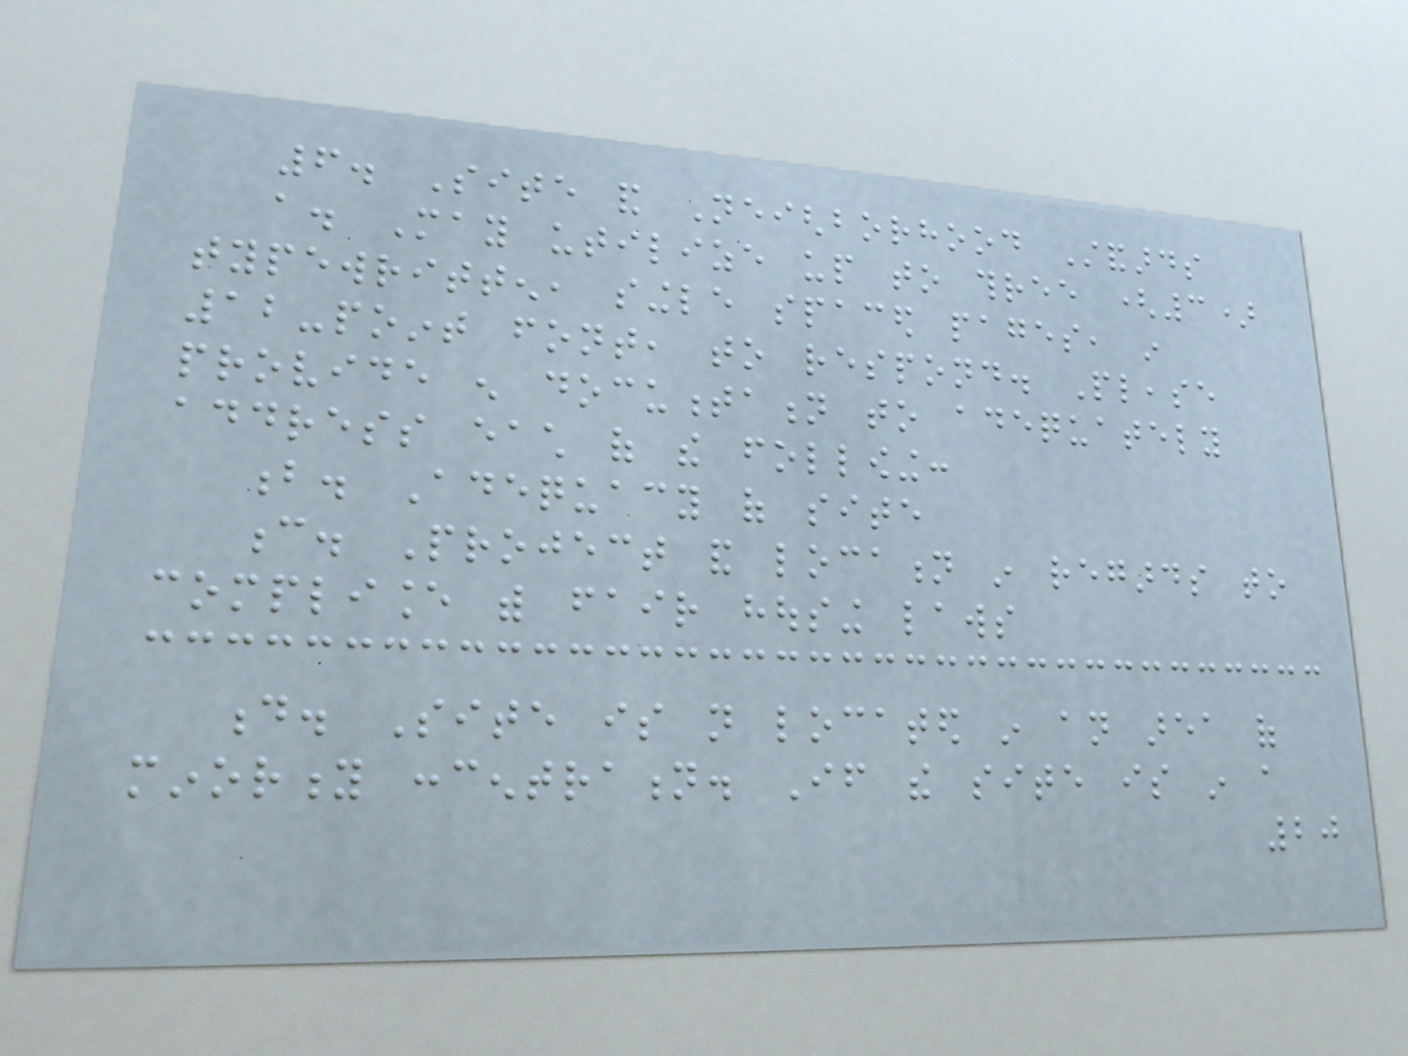6. Site and Neighborhood Standards
a. May utilize up to three (3)
typewritten, single spaced pages, in
12-point font, to respond. Please
provide enough documentation to adequately
address each of the following:
b. Adequacy of site
c. Project and location in regards to
compliance with fair housing laws
d. Site is not located in an area of
minority concentration. If the site is in a
20
